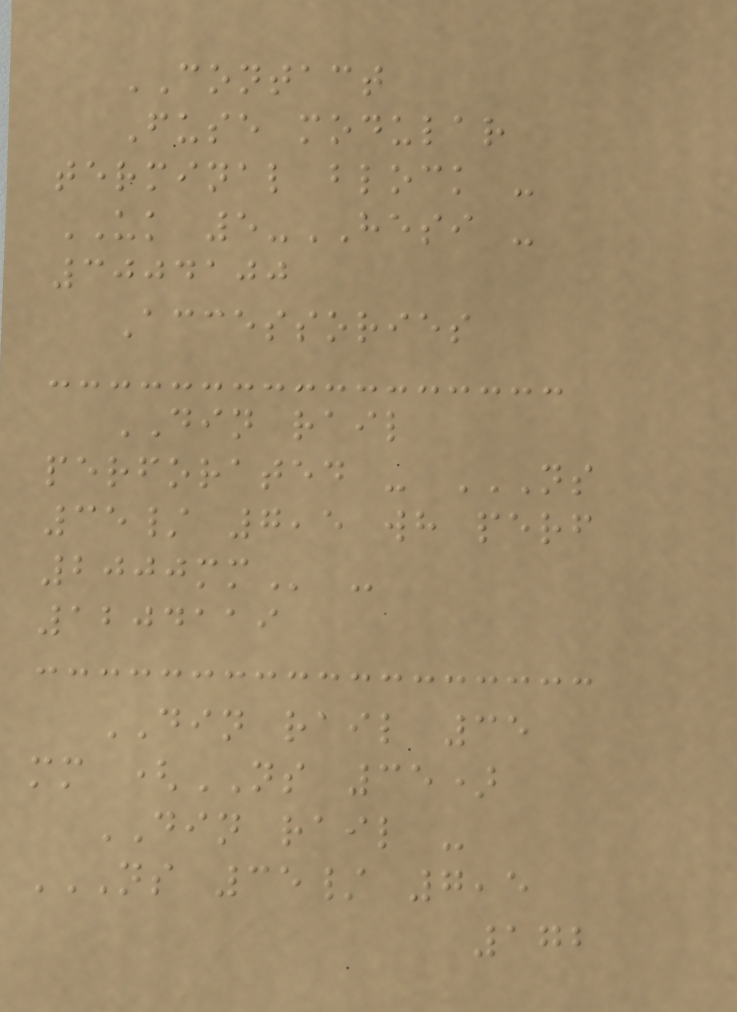CONTACT
Fuse modular
terminal block -
UK 5-HESI -
3004100
Accessories
DIN rail
perforated - NS
35/ 7,5 WH PERF
2000MM -
1204119
DIN rail 35
mm (NS 35)
DIN rail -
NS 35/ 7,5
172
